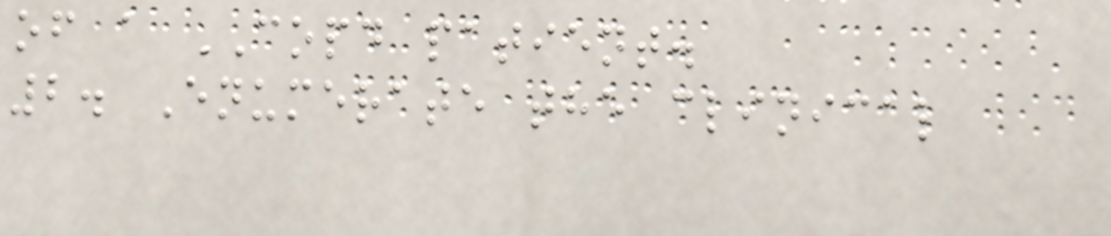of a COPD patient.
2. Enumerate the clinical
